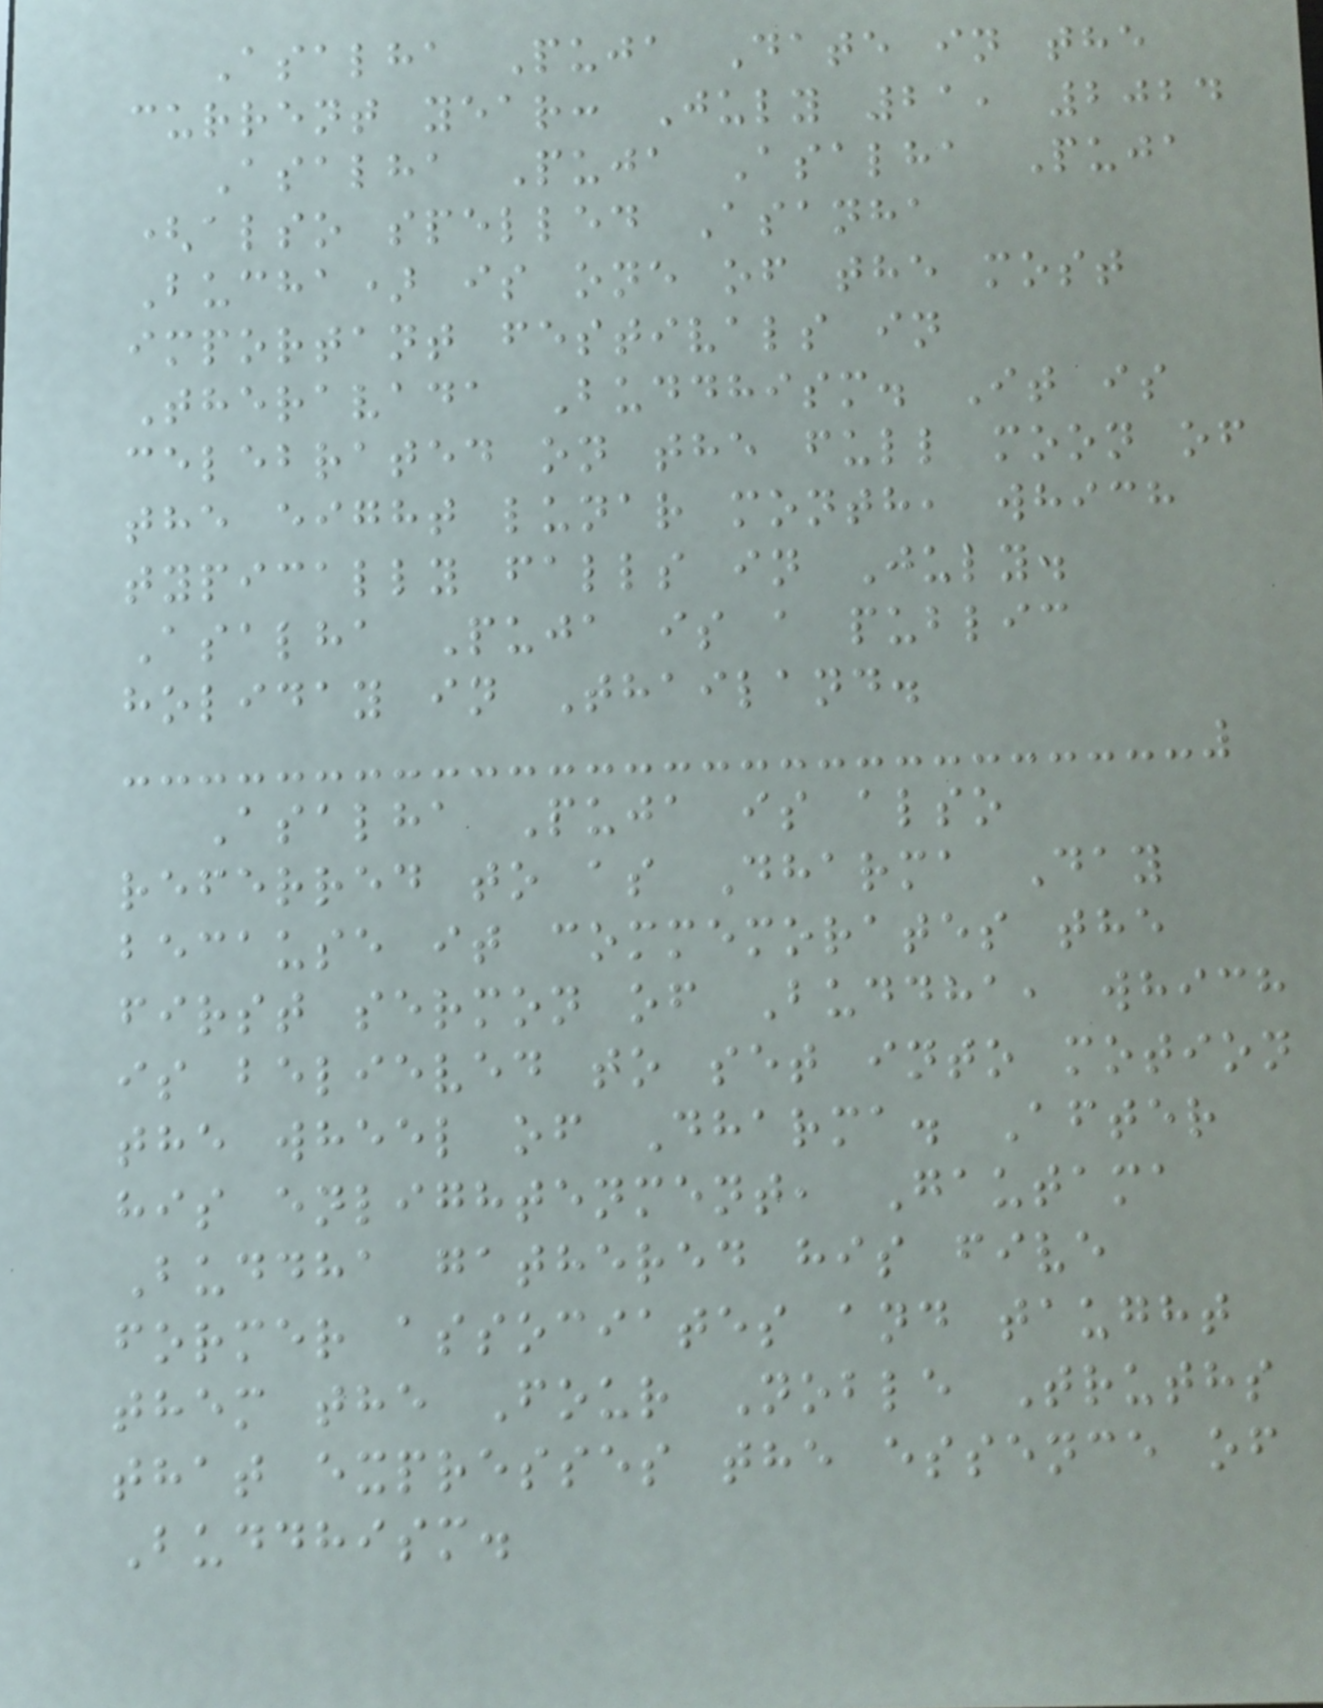Asalha Puja Date in the
current year: July 21, 2024
Asalha Puja Asalha Puja
(also spelled Asanha
Bucha) is one of the most
important festivals in
Theravada Buddhism. It is
celebrated on the full moon of
the eight lunar month, which
typically falls in July.
Asalha Puja is a public
holiday in Thailand.
Asalha Puja is also
referred to as Dharma Day
because it commemorates the
first sermon of Buddha, which
is believed to set into motion
the wheel of Dharma. After
his enlightenment, Gautama
Buddha gathered his five
former associates and taught
them the Four Noble Truths
that expresses the essence of
Buddhism.
